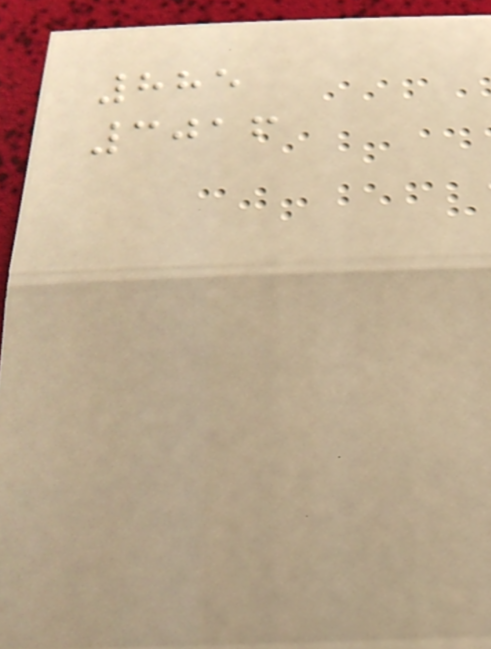885
3016
